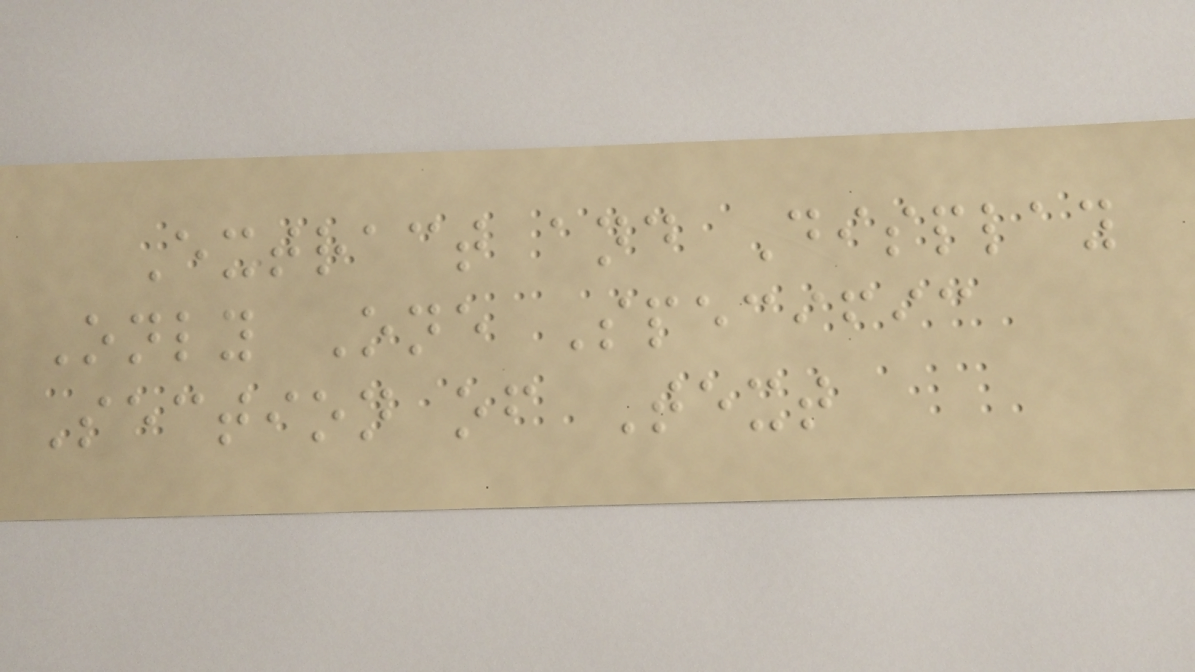Extract and Display
Only One Specific
Section of Text
